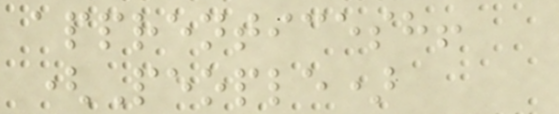apprenticesh!
(People)
